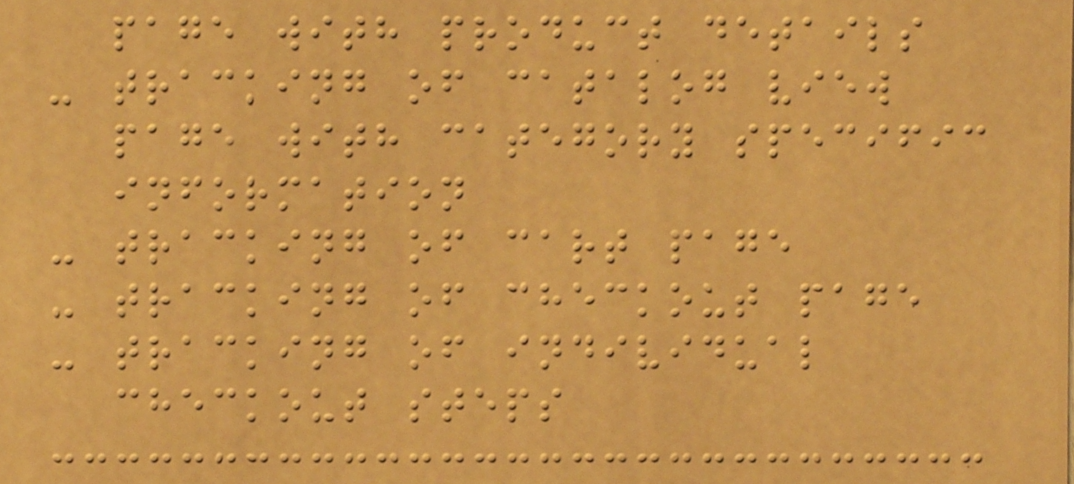page with product details
- tracking of catalog view
page with category specific
information
- tracking of cart page
- tracking of checkout page
- tracking of individual
checkout steps
